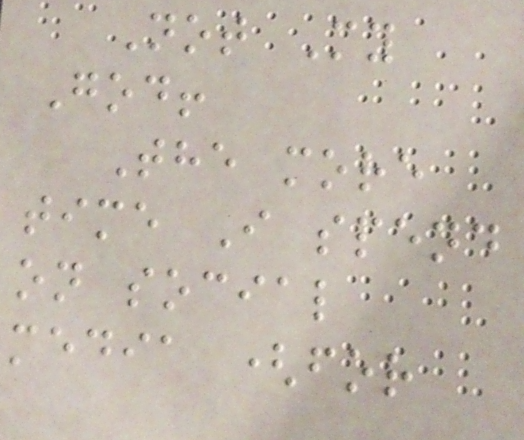Not My
God!
The more
time I spend
on social
media (for
